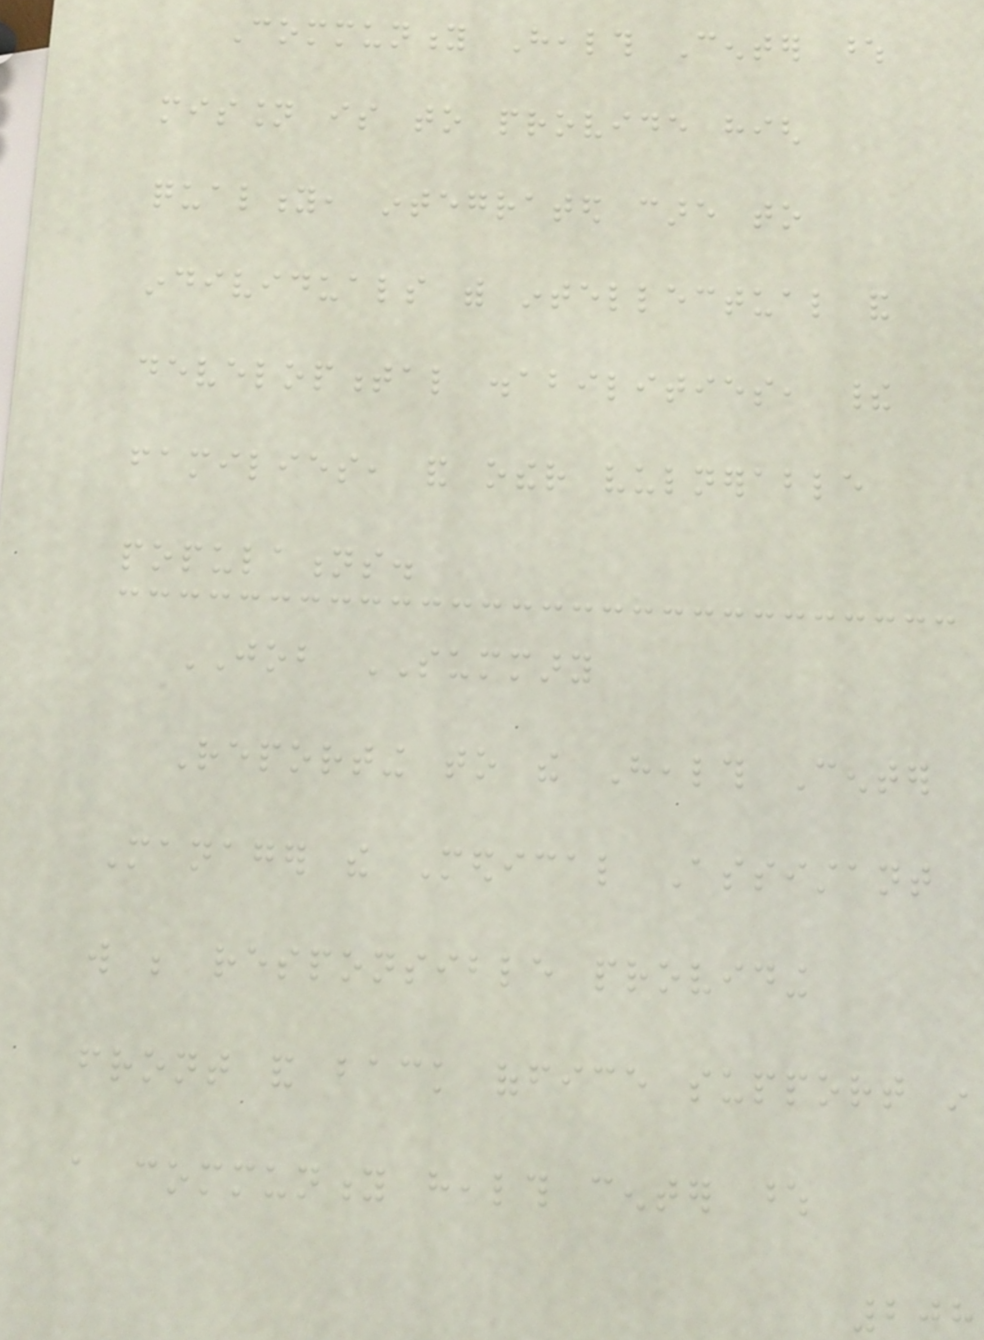Community Health Center whose
mission is to provide high
quality, integrated care to
individuals with intellectual and
developmental disabilities, their
families, and other vulnerable
populations.
JOB SUMMARY
Reporting to the Health Center
Manager the Medical Assistant
will be responsible providing
front and back office support in
a community health center whose
208
